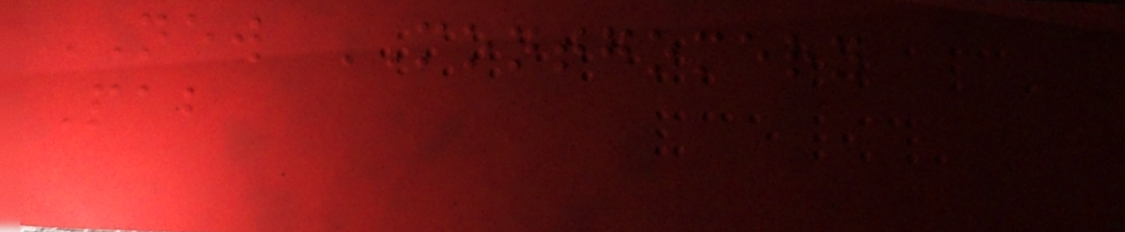NEW MONTGOMERY
Pab
